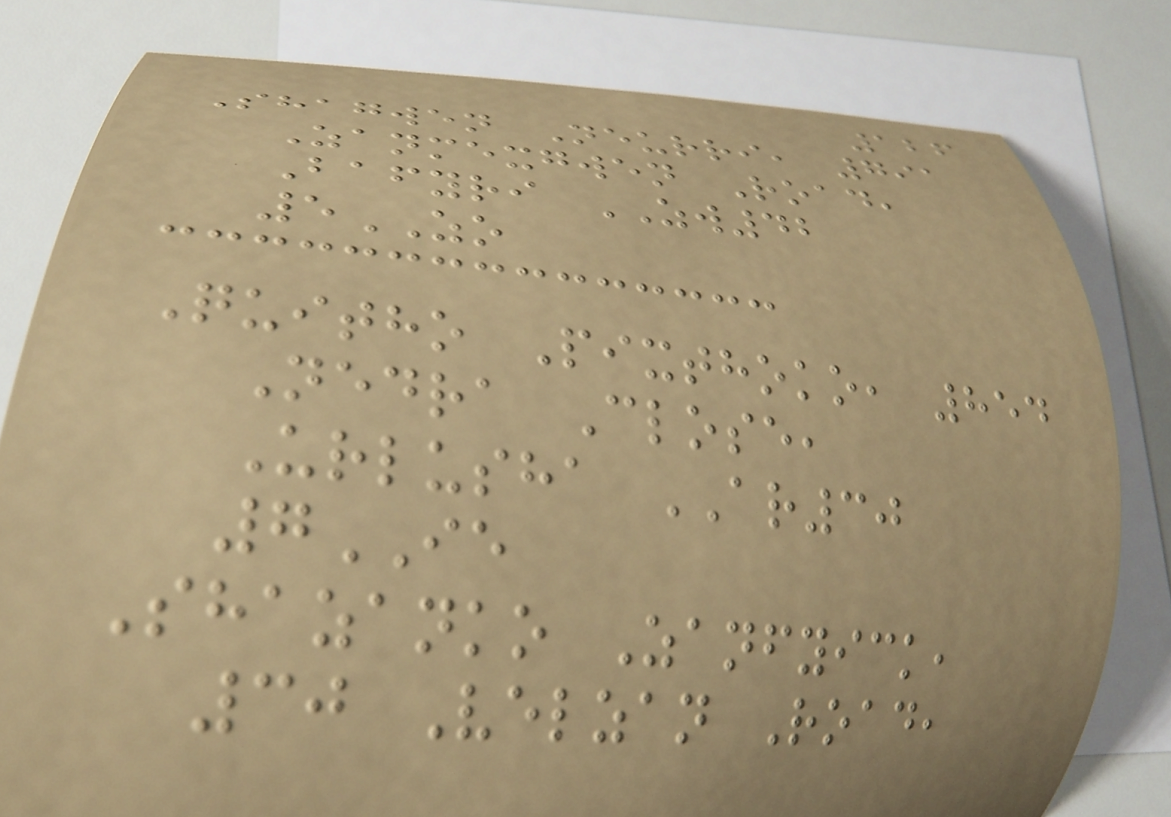126
Shagwen Neurri, 791
Zanmexgwen Road,
Bafyri ZW42
5ZO
Quitho Pixthoko, 854
Nedra Close,
Urlusha AR30
7IE
Shazanko Zanfyick,
30 Velzan Road,
